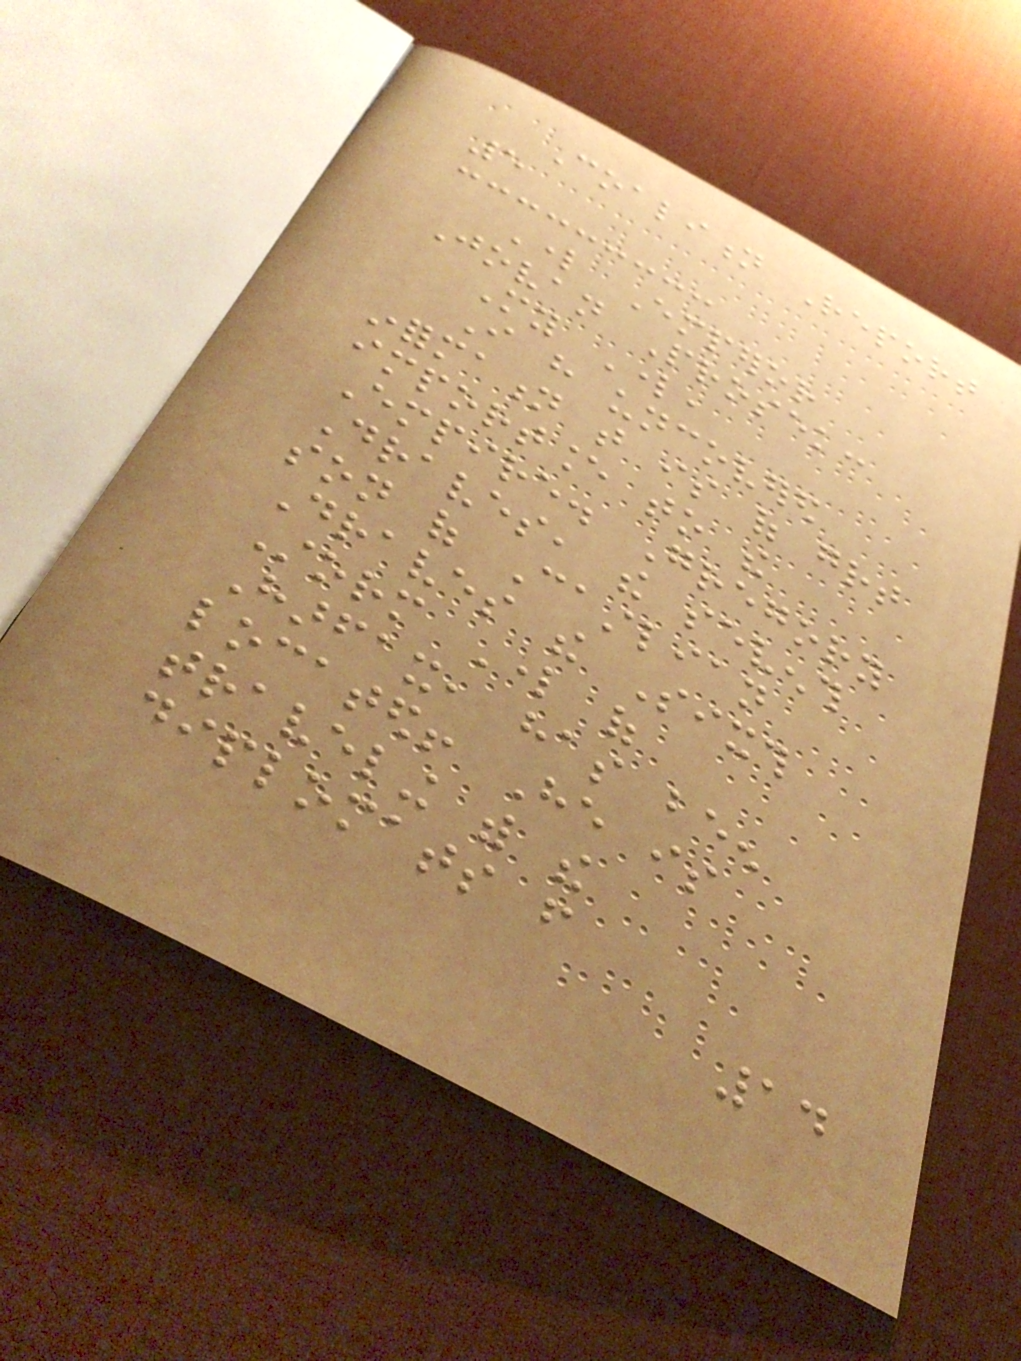Coalition Report
5
Lord Emperor
Jovan Prosek:
My Lord,
I have uncovered
information that is of great
importance to the
Empire. Gregory
Draves, the seventh
son of Castlian
Draves the Sixth
Storm Lord of
Harfax, has been
located! He is
traveling with the
diplomats from
14
